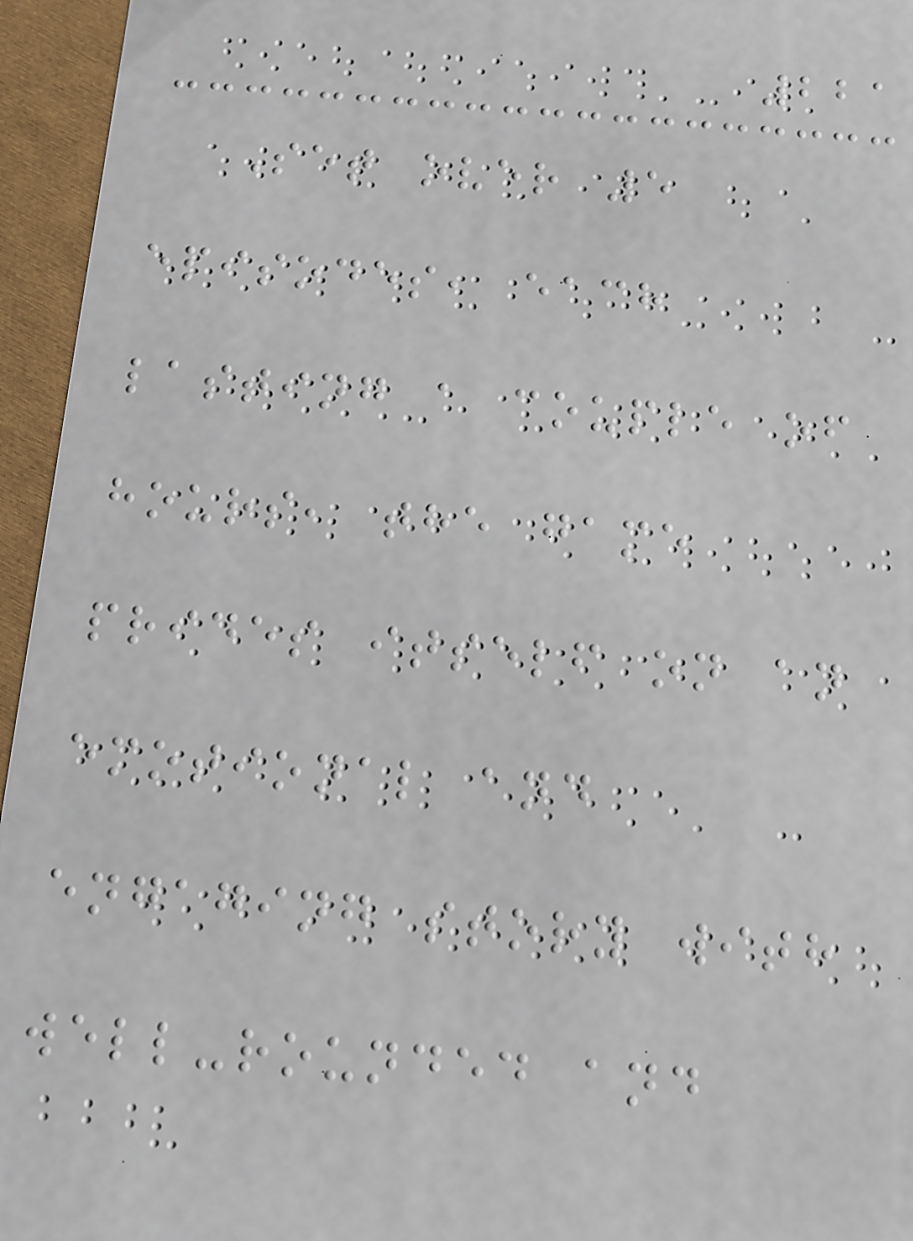221
Set over 5
episodes, each
lasting a couple of
hours, the game
prides itself on an
emotional and
engaging story with
well-rounded and
